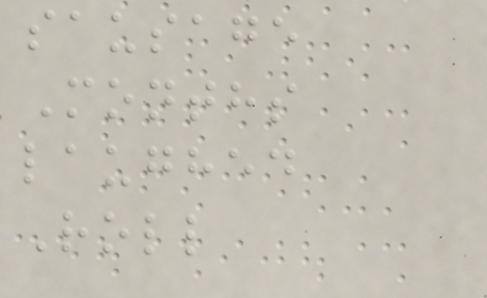sausage
Months
laughed
Roll
